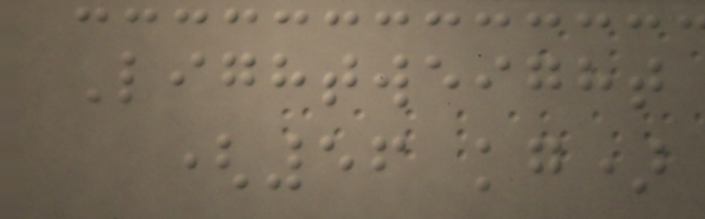Lightweight
(56 kg)
